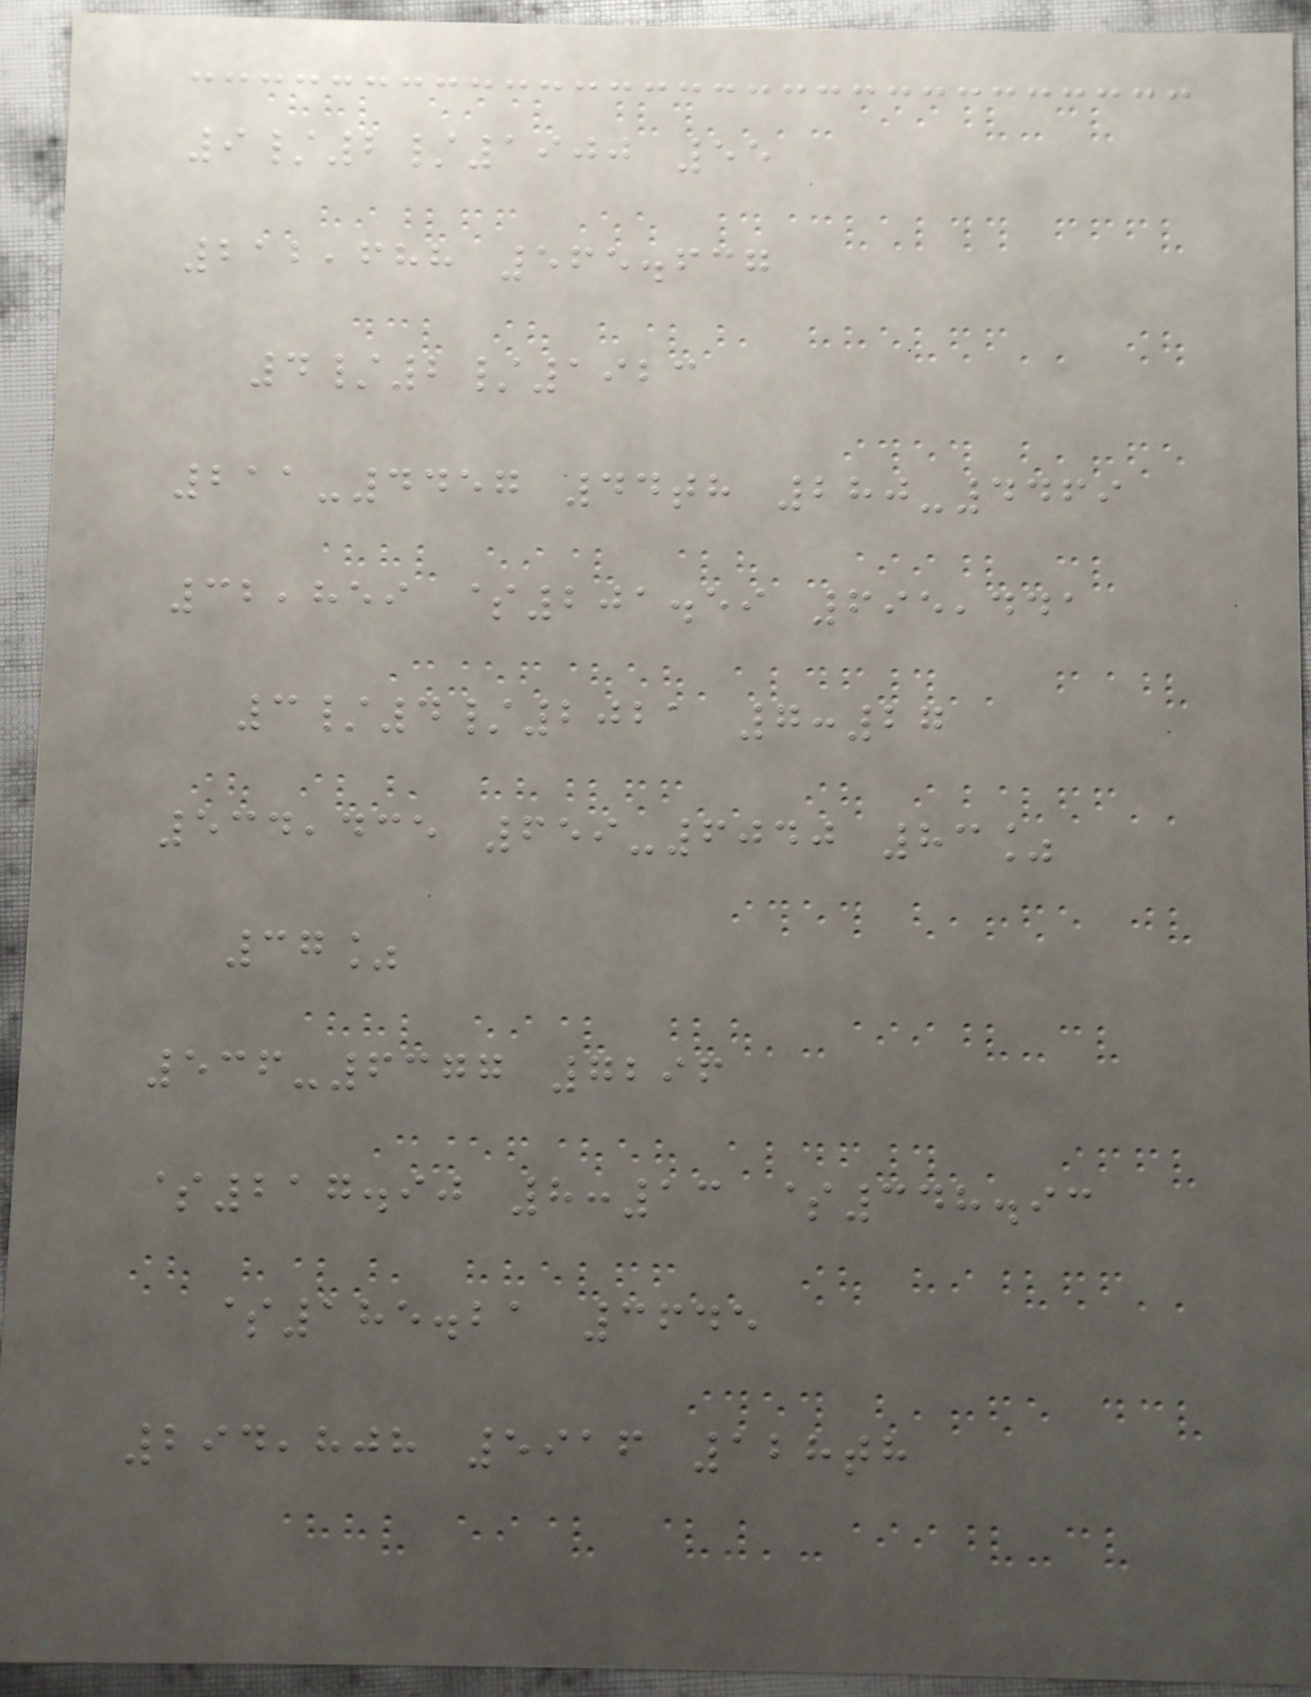9/2/1900 55
212,688 565.637
4/2/1923
211-4457 44th 280-4469
32,859 $201.59 695,441
3/4/2021 7:27
534,435 659-6040 83%
37%
536-6377 7296
$217.90 8:13 $348.93
$185.21 3645
294,808 5916 128th
